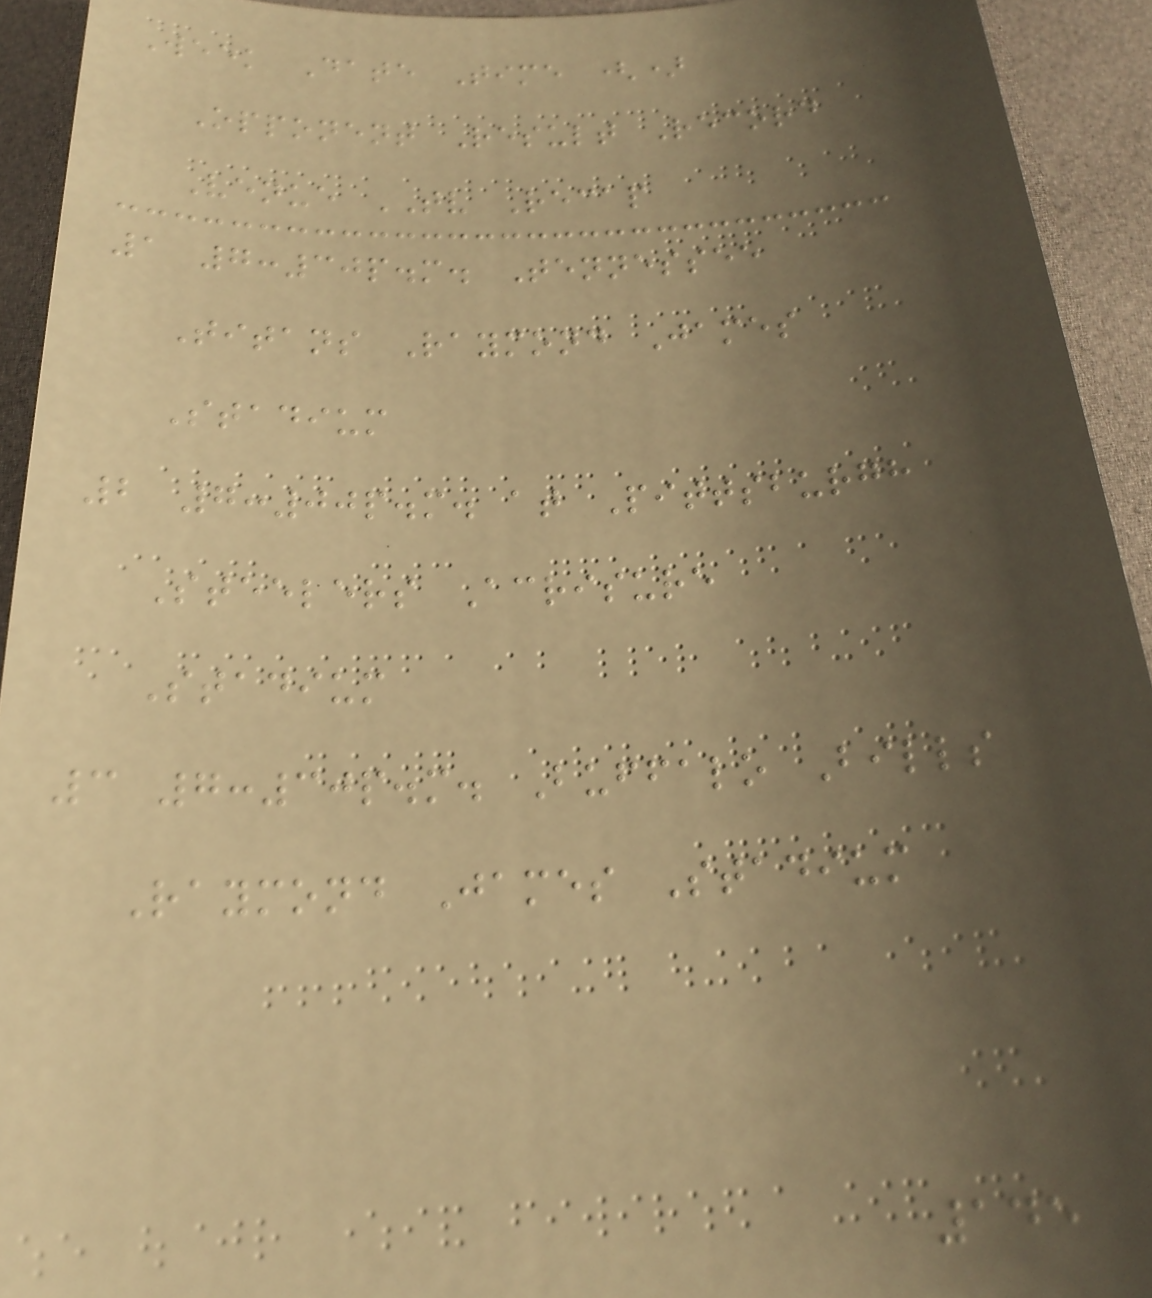Week Date Time ()
Opponent Result Record
Venue TV Recap
1 7:30p.m. Tennessee
Titans Raymond James
Stadium
2 7:00p.m. at Pittsburgh
Steelers Acrisure
Stadium
3 7:30p.m. Buffalo Bills
Raymond James Stadium
145
